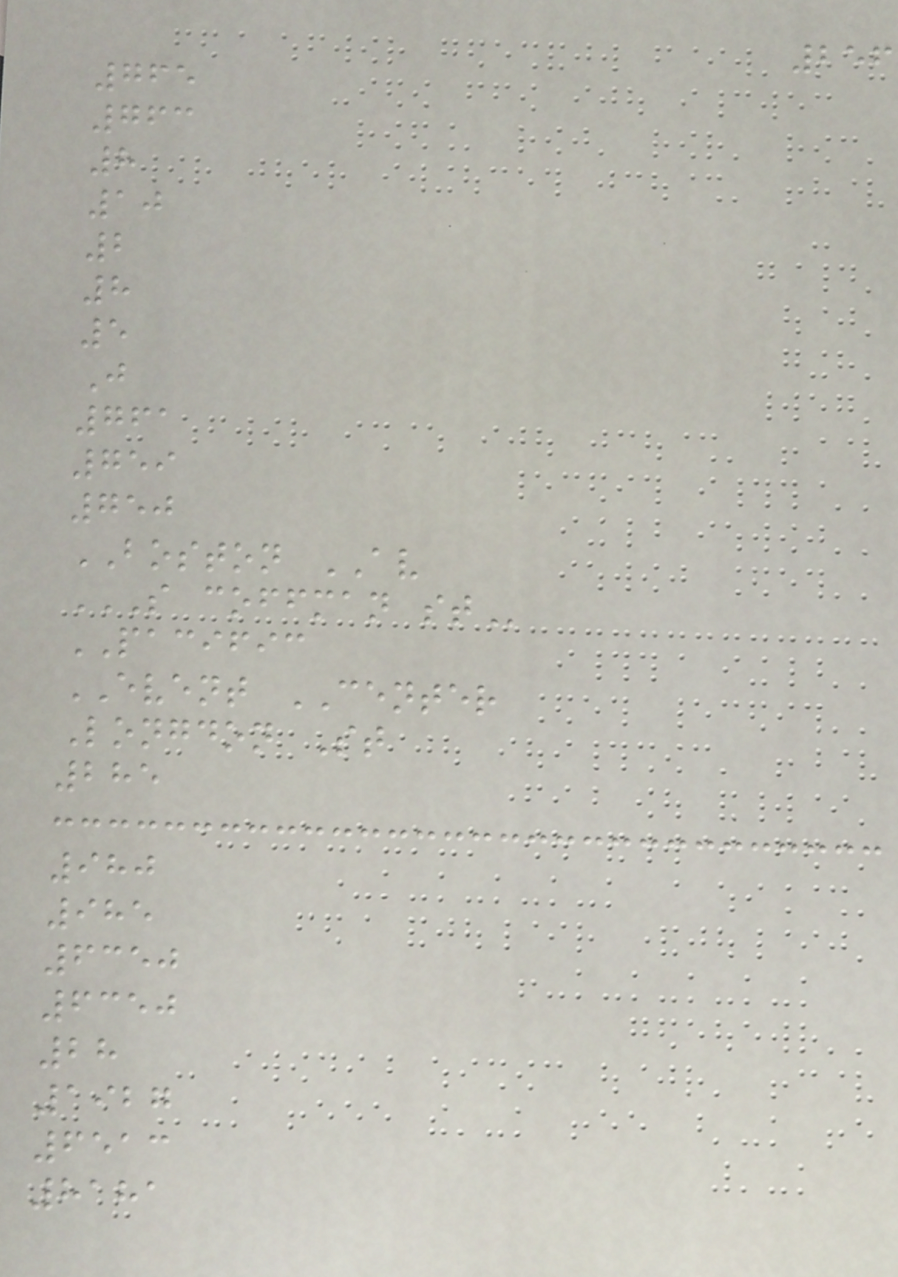256
765
763
8
10
2
8
5
J
761
759
750
BOSTON AV
S COFFMAN ST
PACIFIC
EVENT CENTER
Longdon St
285
980
985
6350
6350
28
1927
6513
8181
